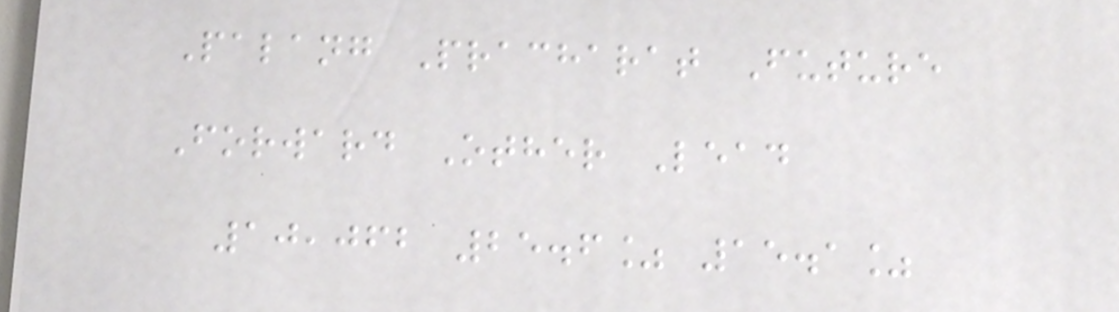Palang Pracharat Future
Forward Other Lead
10,062 25.6% 15.1%
